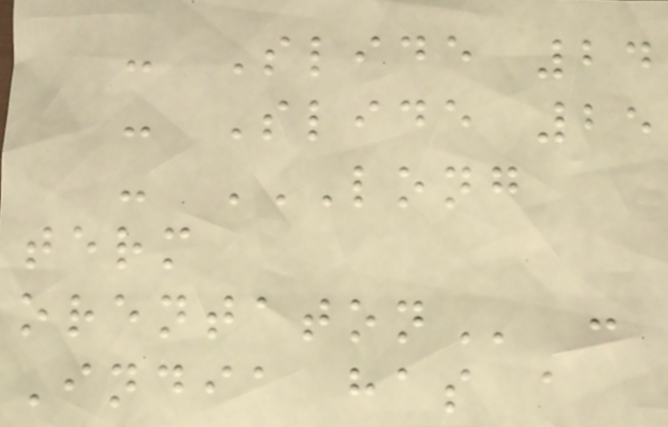- Slide 24
- Slide 25
- LONG
TERM
ORENTATON :
India has a
